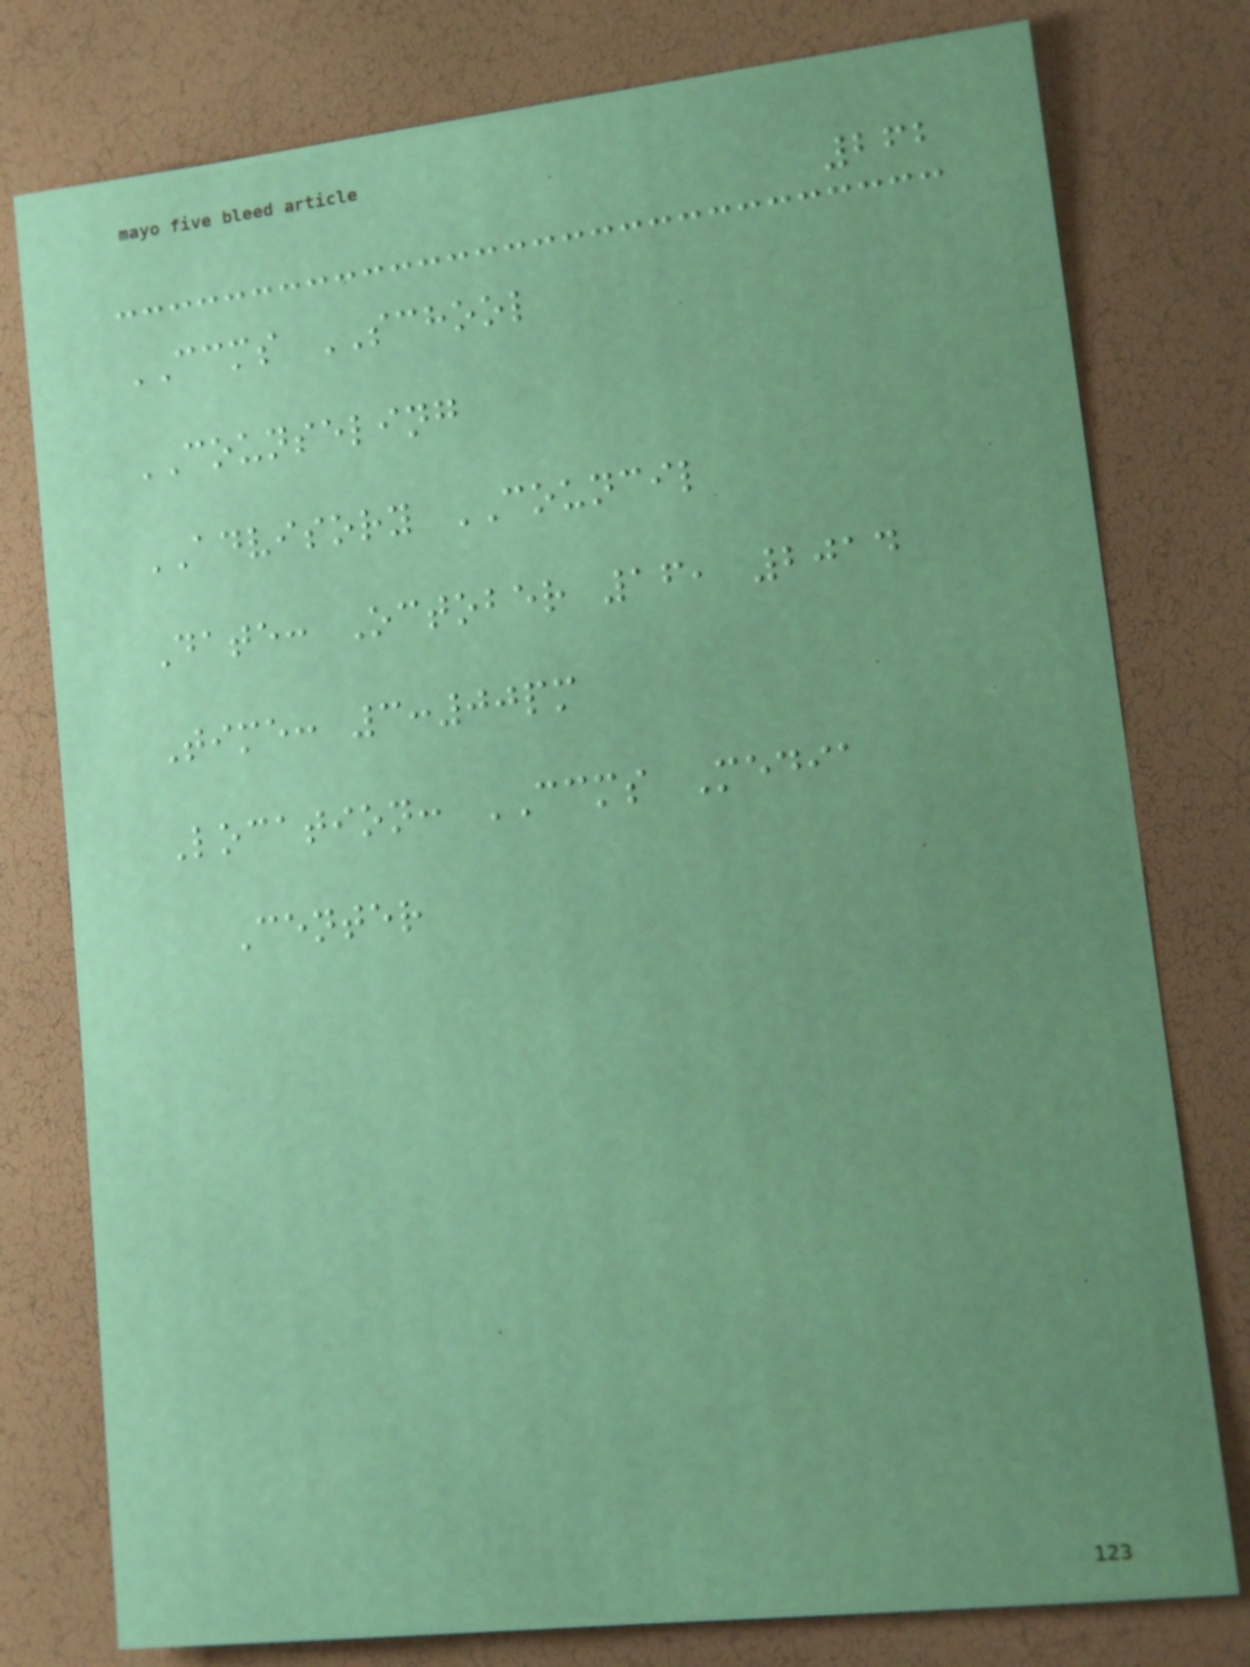262
CCMS SCHOOL
COUNSELING
ADVISORY COUNCIL
Date: October 16, 2014
Time: 3:00pm
Location: CCMS Media
Center
